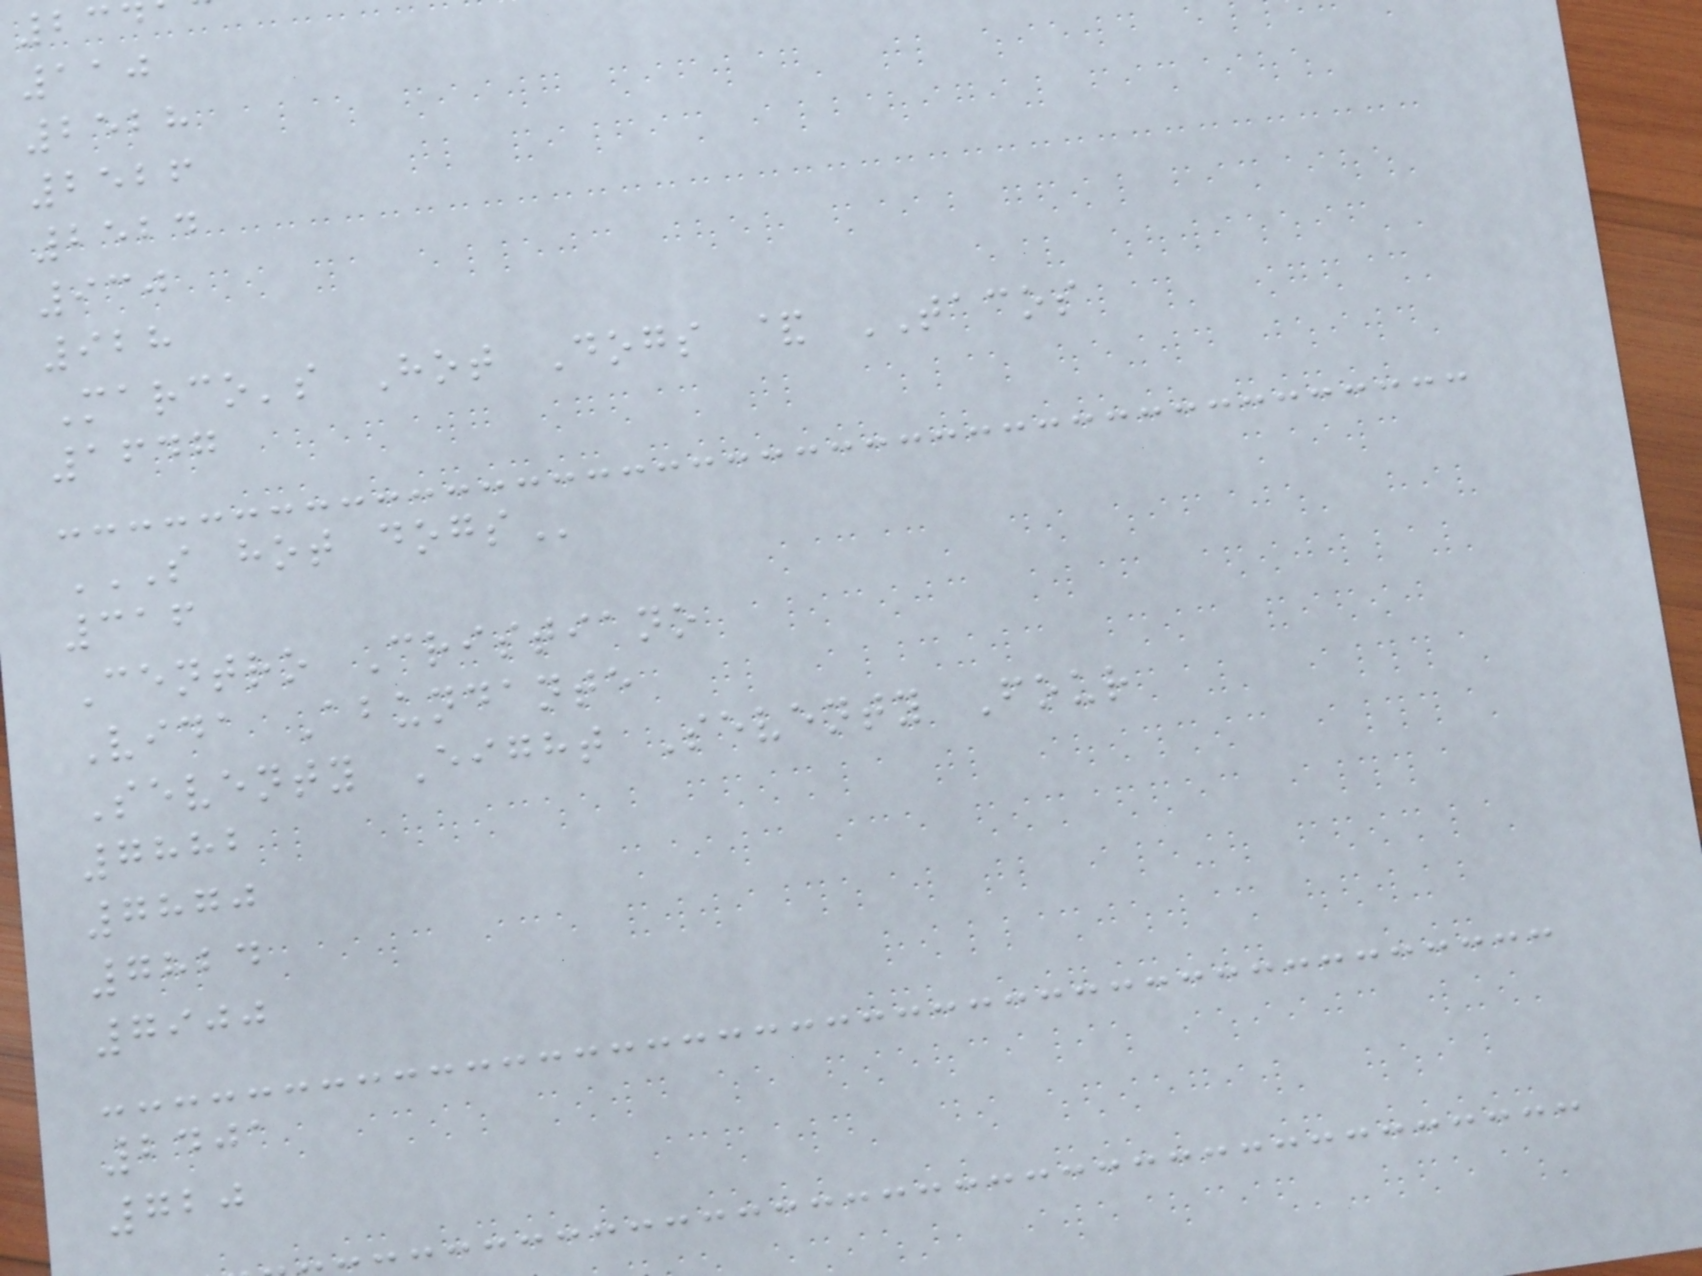234
110
2528
2526
2524
930
928
Marco's Hot Dogs & TACOS
1647
S HOT DOGS
316
Centro Cristiano
Vida Abundante
Seventy Eight Seventy Four
7882
7870
7824
7900
2401
720
